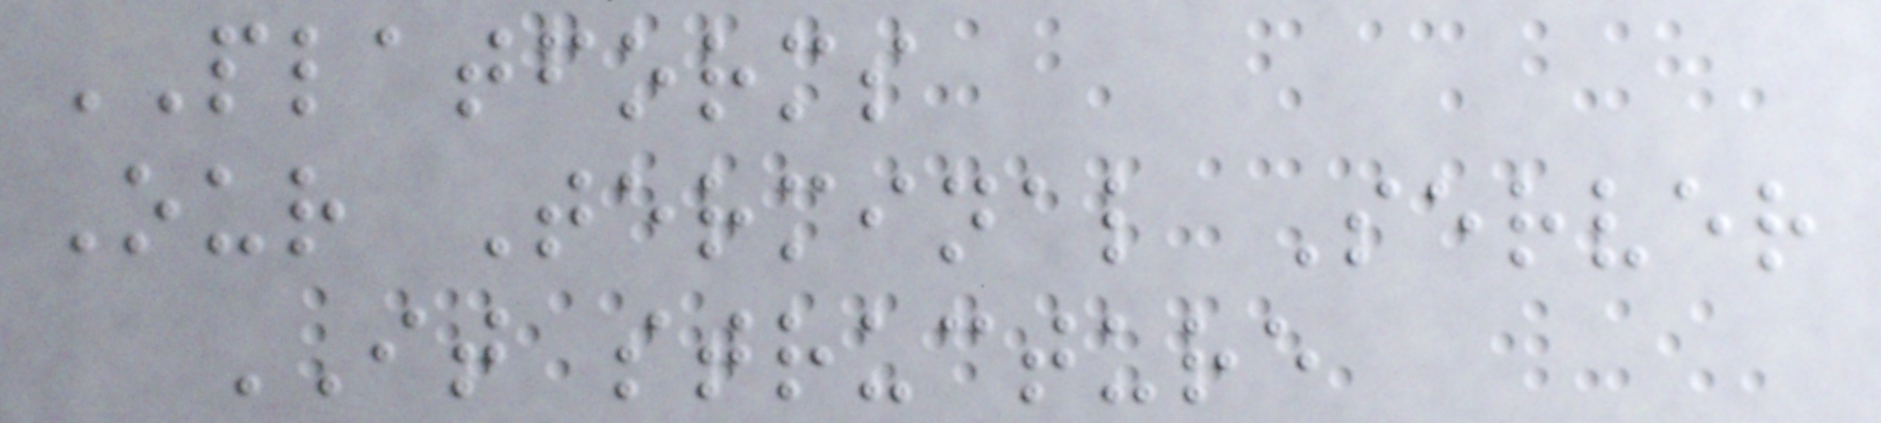PLATFORMS
Our Terminal Server
IT structure
